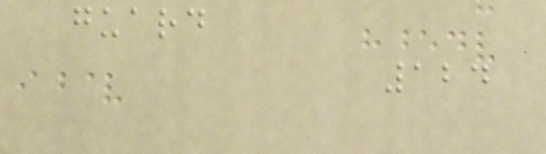guard
124
